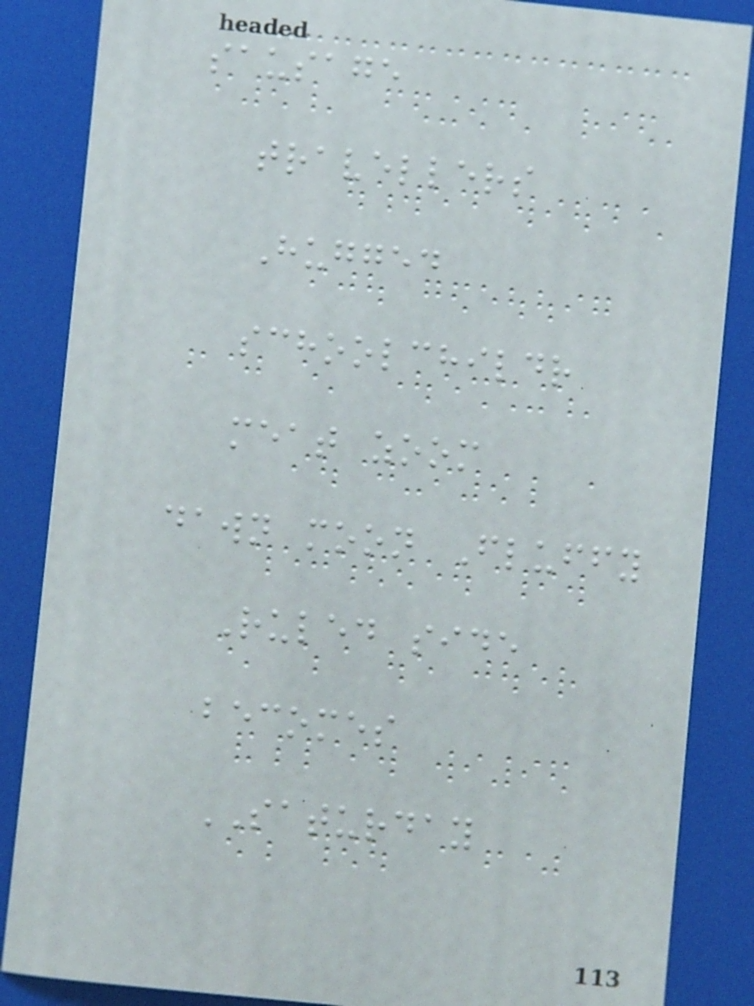sausage
travellers
Hugged
schoolchildr
meat zoom
dawn moon Fluffy
Ruled side
becomes
SATURDAY
